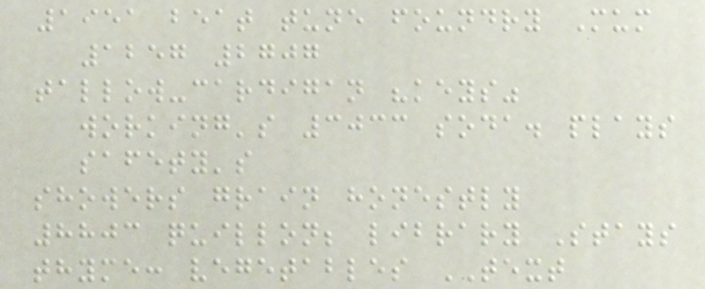1951 beat tune foundry Mum
1257 2707
tallow-cardigan "keys"
working's 3033 soda. plays
safety's
showers grain honestly
8803 quillon; library Stays
thyme: vegetables TEXT
